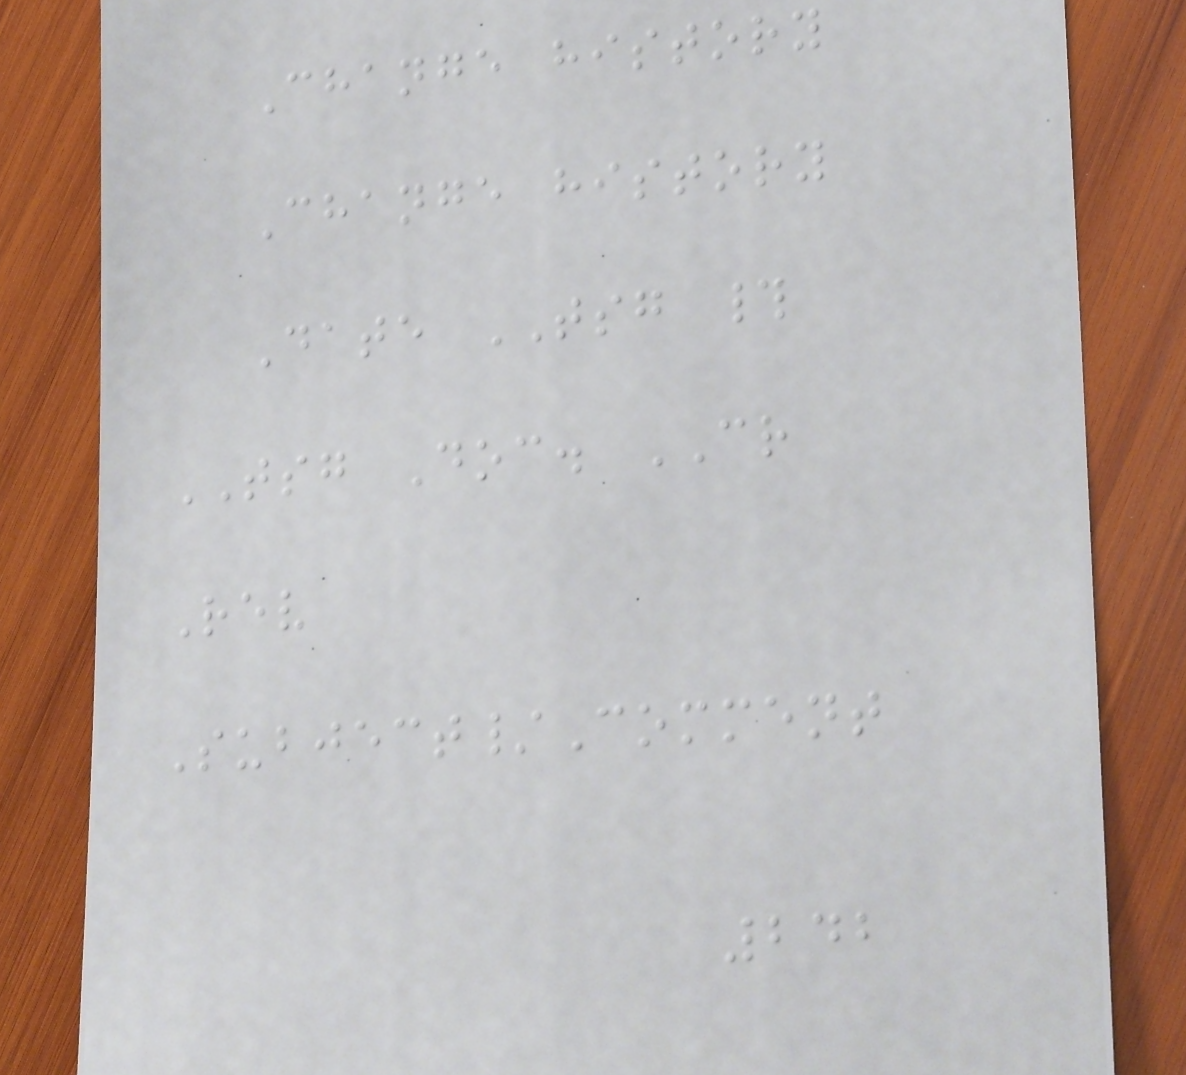Change history
Change history
Date TSG #
TSG Doc. CR
Rev
Subject/Comment
242
